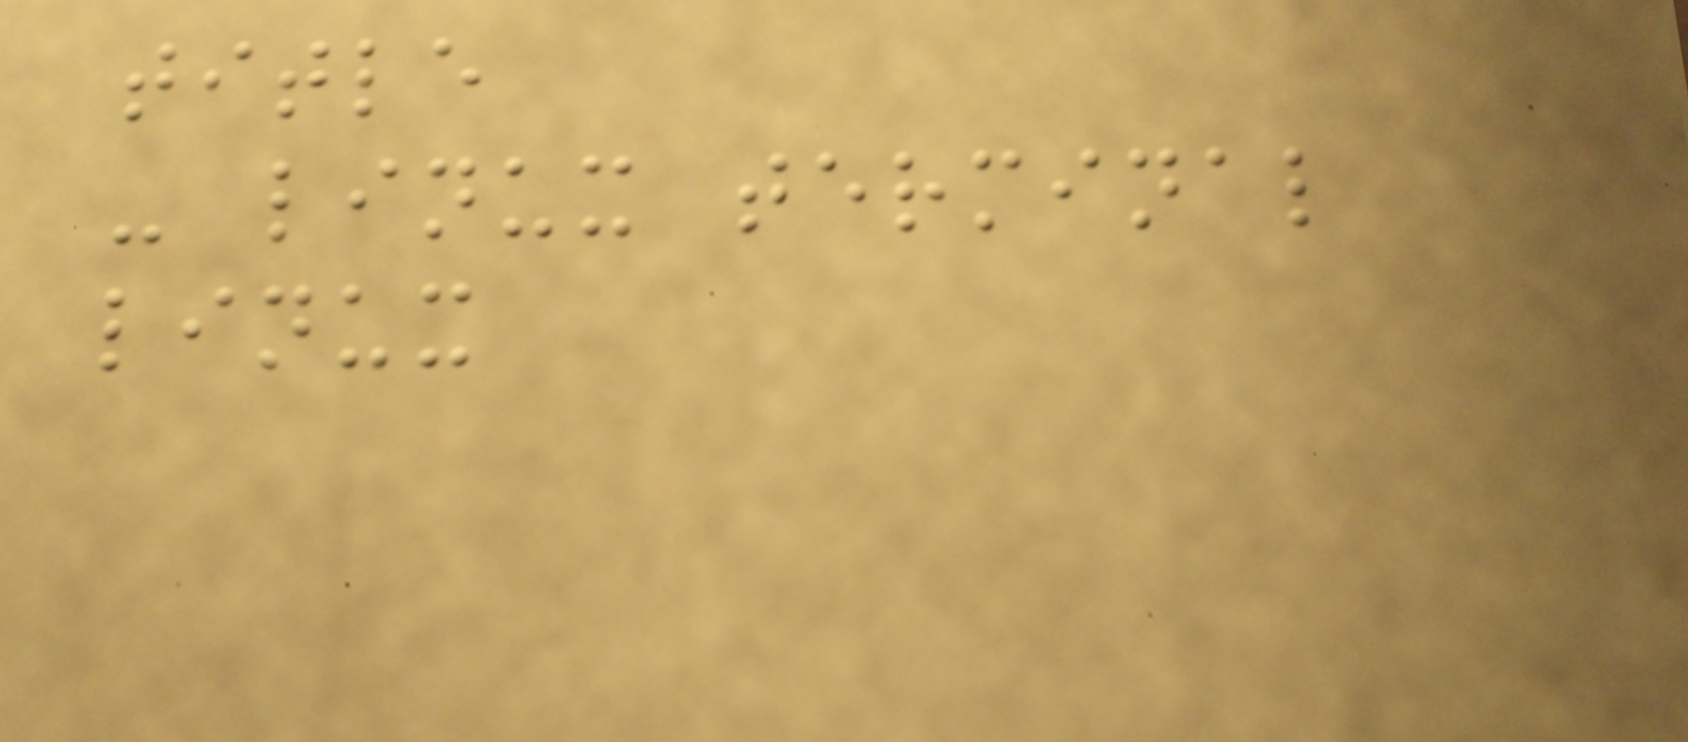title
- linux terminal
linux
